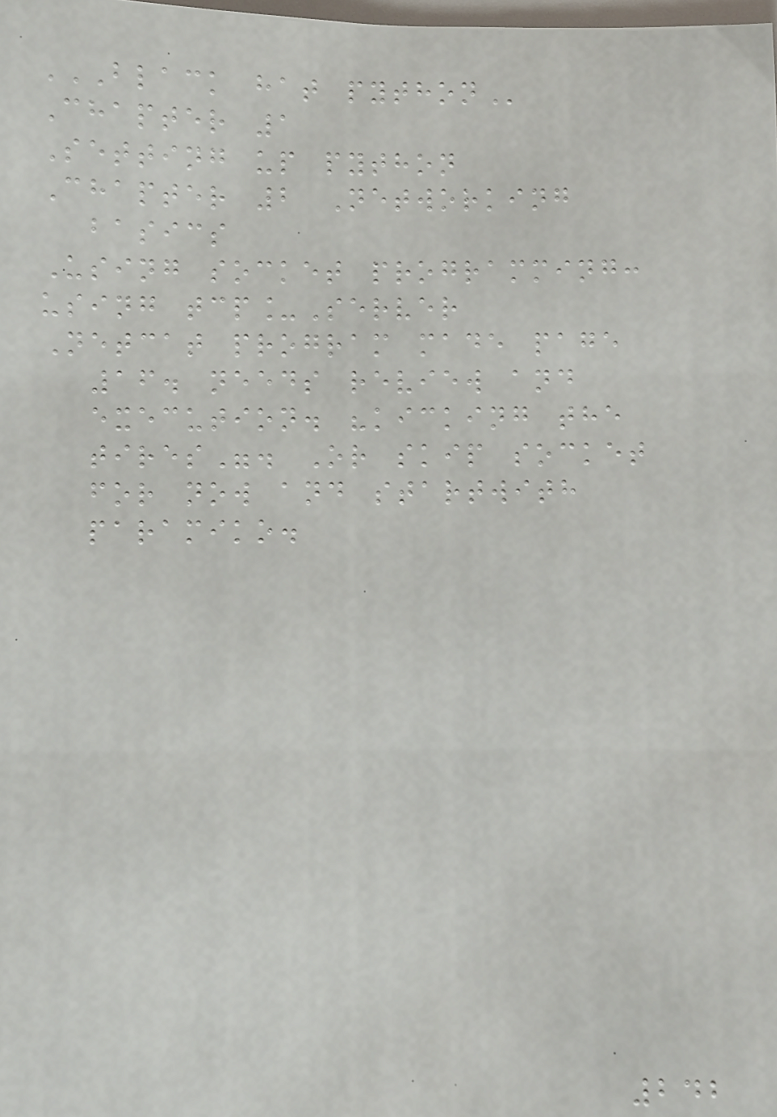BLACK HAT PYTHON
Chapter 1
Setting up python
Chapter 2 Networking
basics
Using socket programming:
using tcp_Server
Netcat program made page
16. needs review and
execution. "kicking the
tires". Or skip socket
for now and startwith
paramiko.
242
